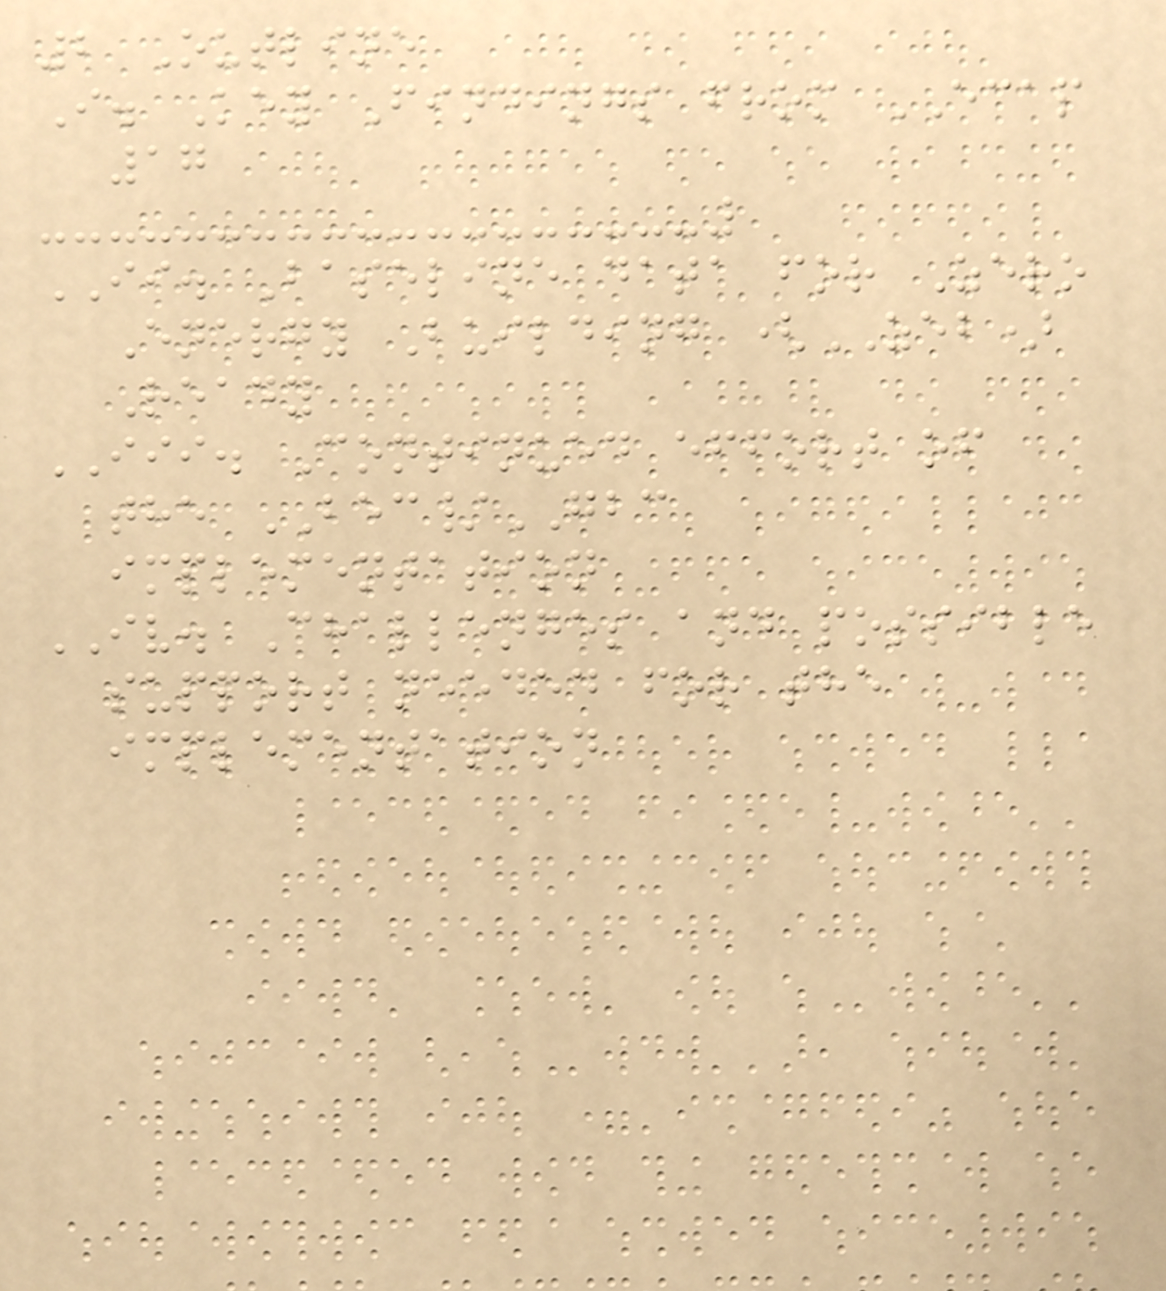2 Outline
I. Key Findings from ECAP
17
II. Baseline data for Zero
Energy Building (ZEB)
Ready
III. Continued effort of
the BEC/GBC
implementation
IV. Challenges and possible
support needed for the
implementation
